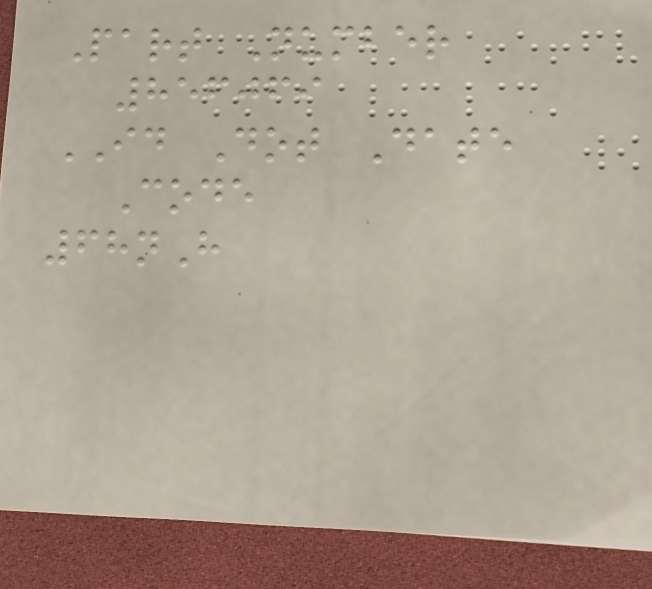Part Number
856069
ID Dot Date
Code
68nH
